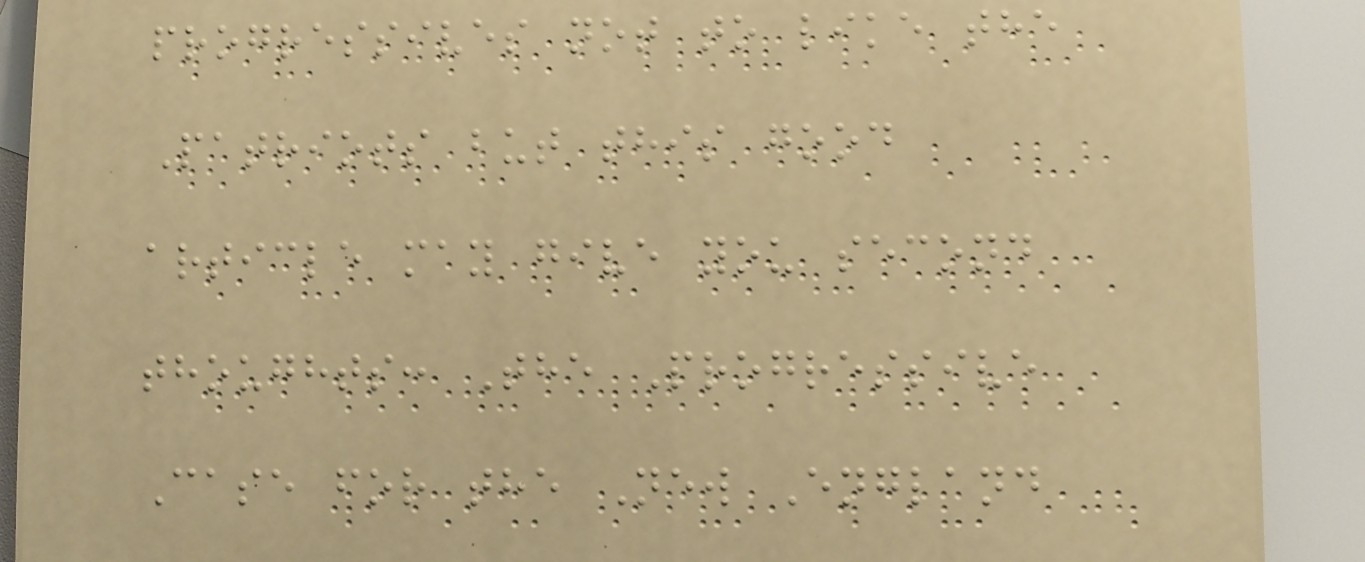progressives not to like the
Patriots but this good
article may give you second
thoughts: The Progressive
Case for the New England
